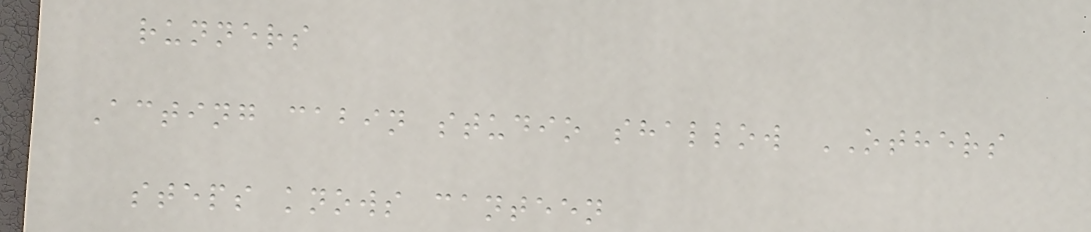runners
Acting cabin studio shallow OTHERS
steps knows canteen
